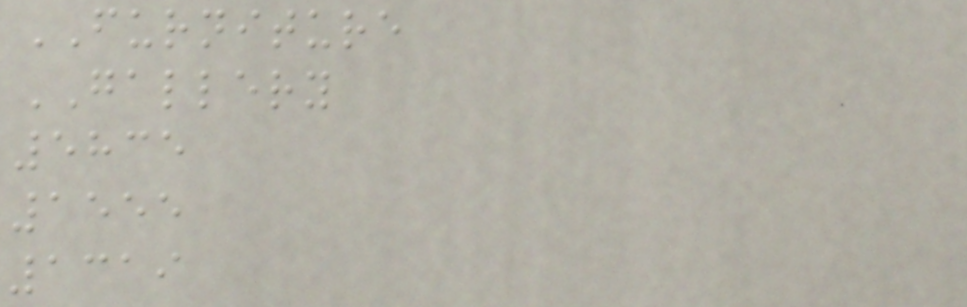FURNITURE
GALLERY
5835
1555
1319
